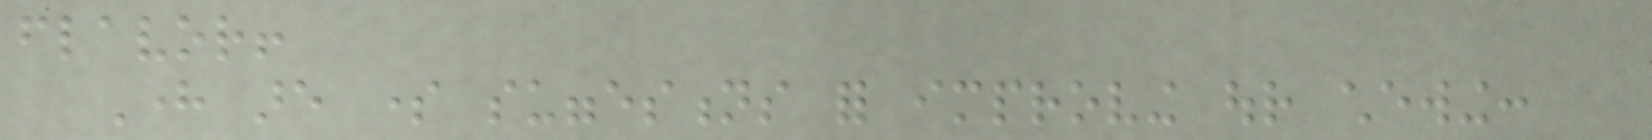flavor!
Here are some suggestions for improving our chewing:
